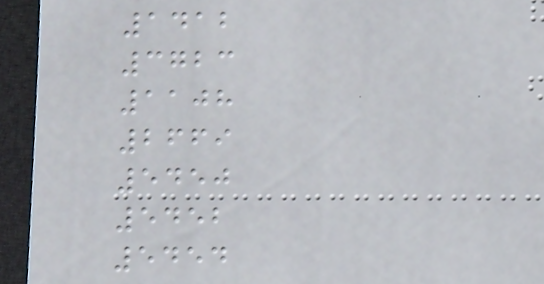1412
3723
1108
2669
5450
5452
5454
